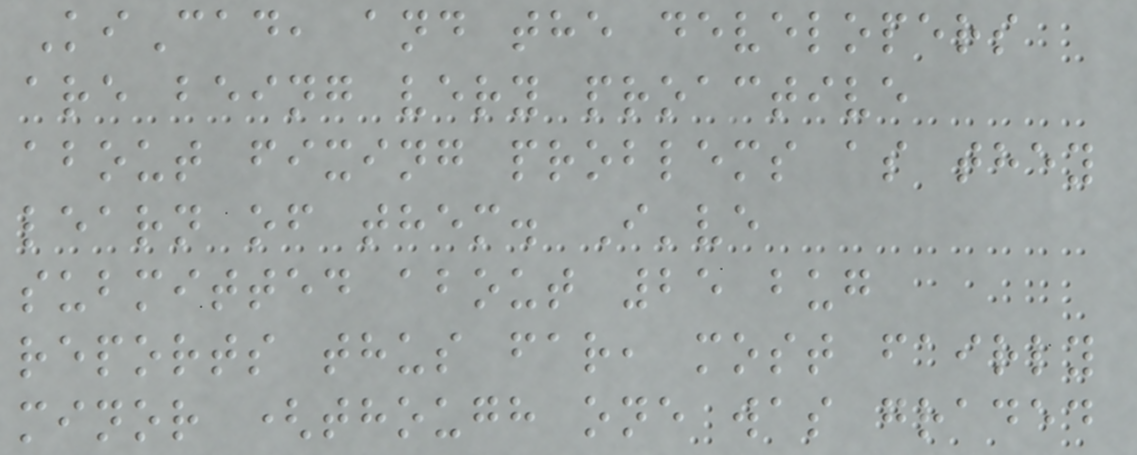KiCad, and the developers
are being very proactive
about fixing problems as they
learn of them. I've
submitted about 25 bug
reports thus far, most fairly
minor (though one was graded
